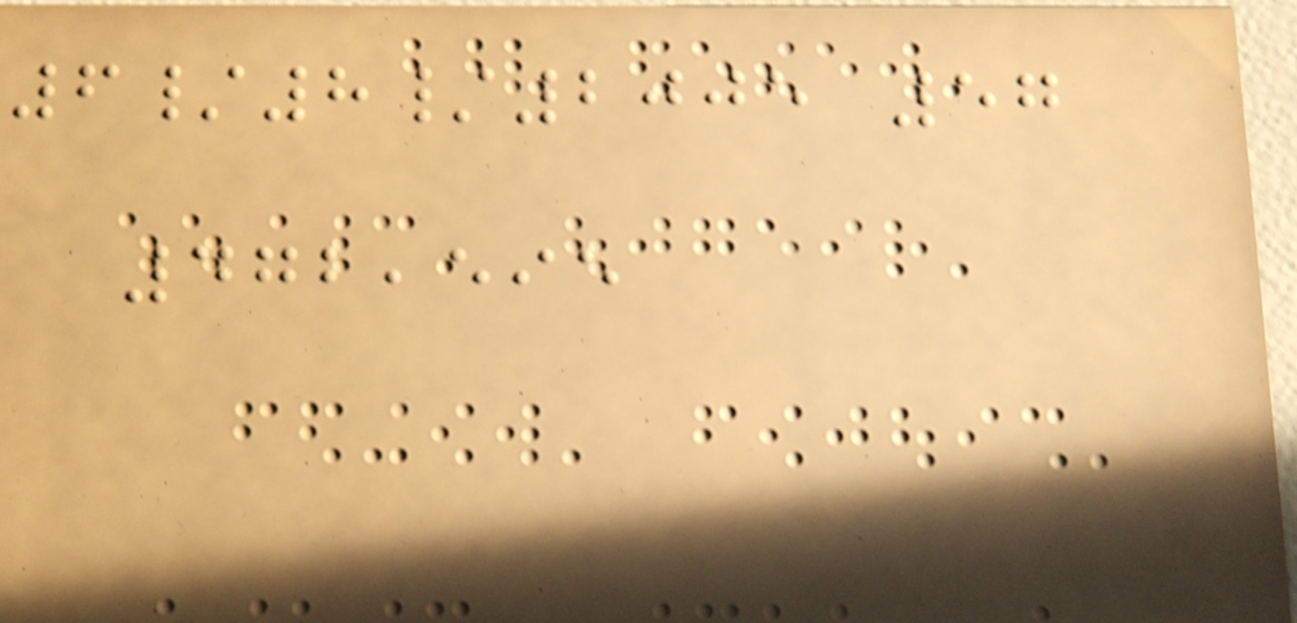6/8/2005 57
472,595
